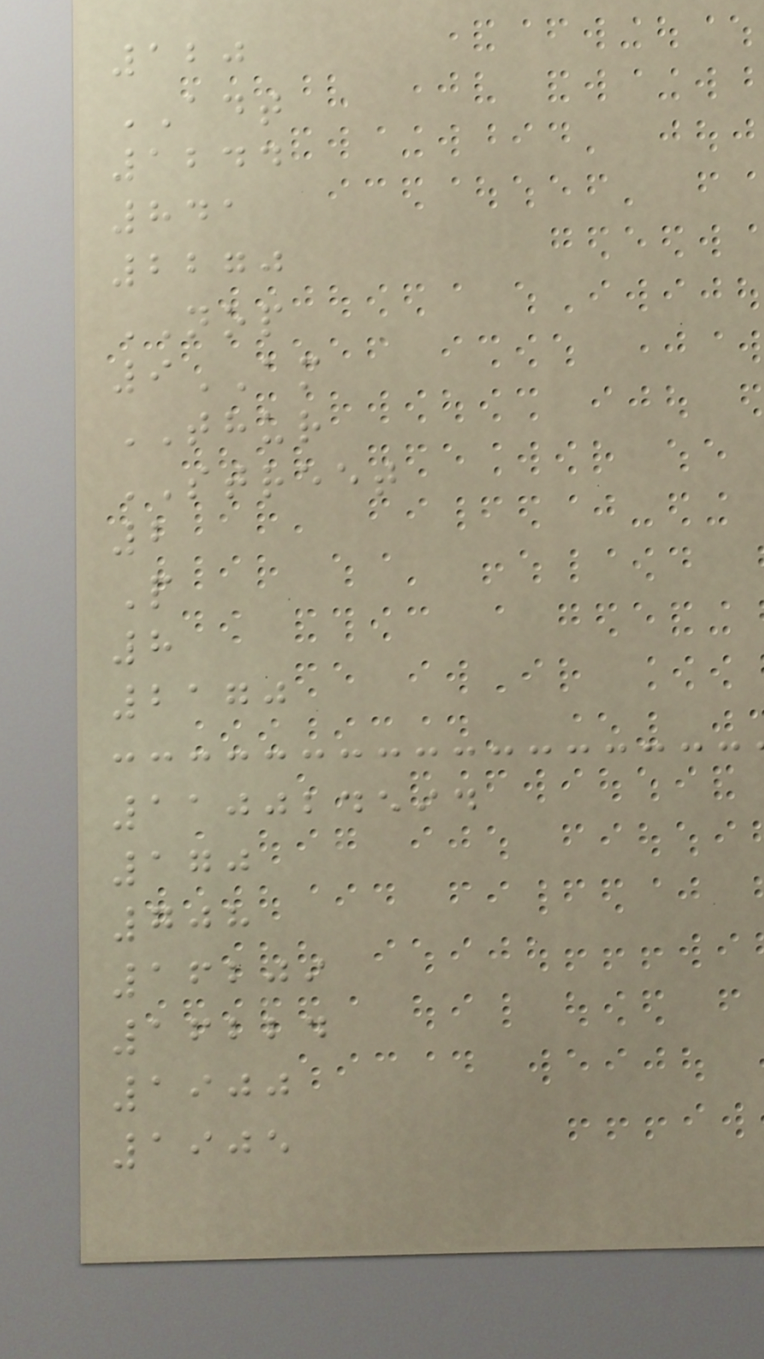120
ADT
1244
841
2270
NOP
9AM
THUR
STREET
2
P
8
2170
110024594
170
708
16209
16224
1900
1905
